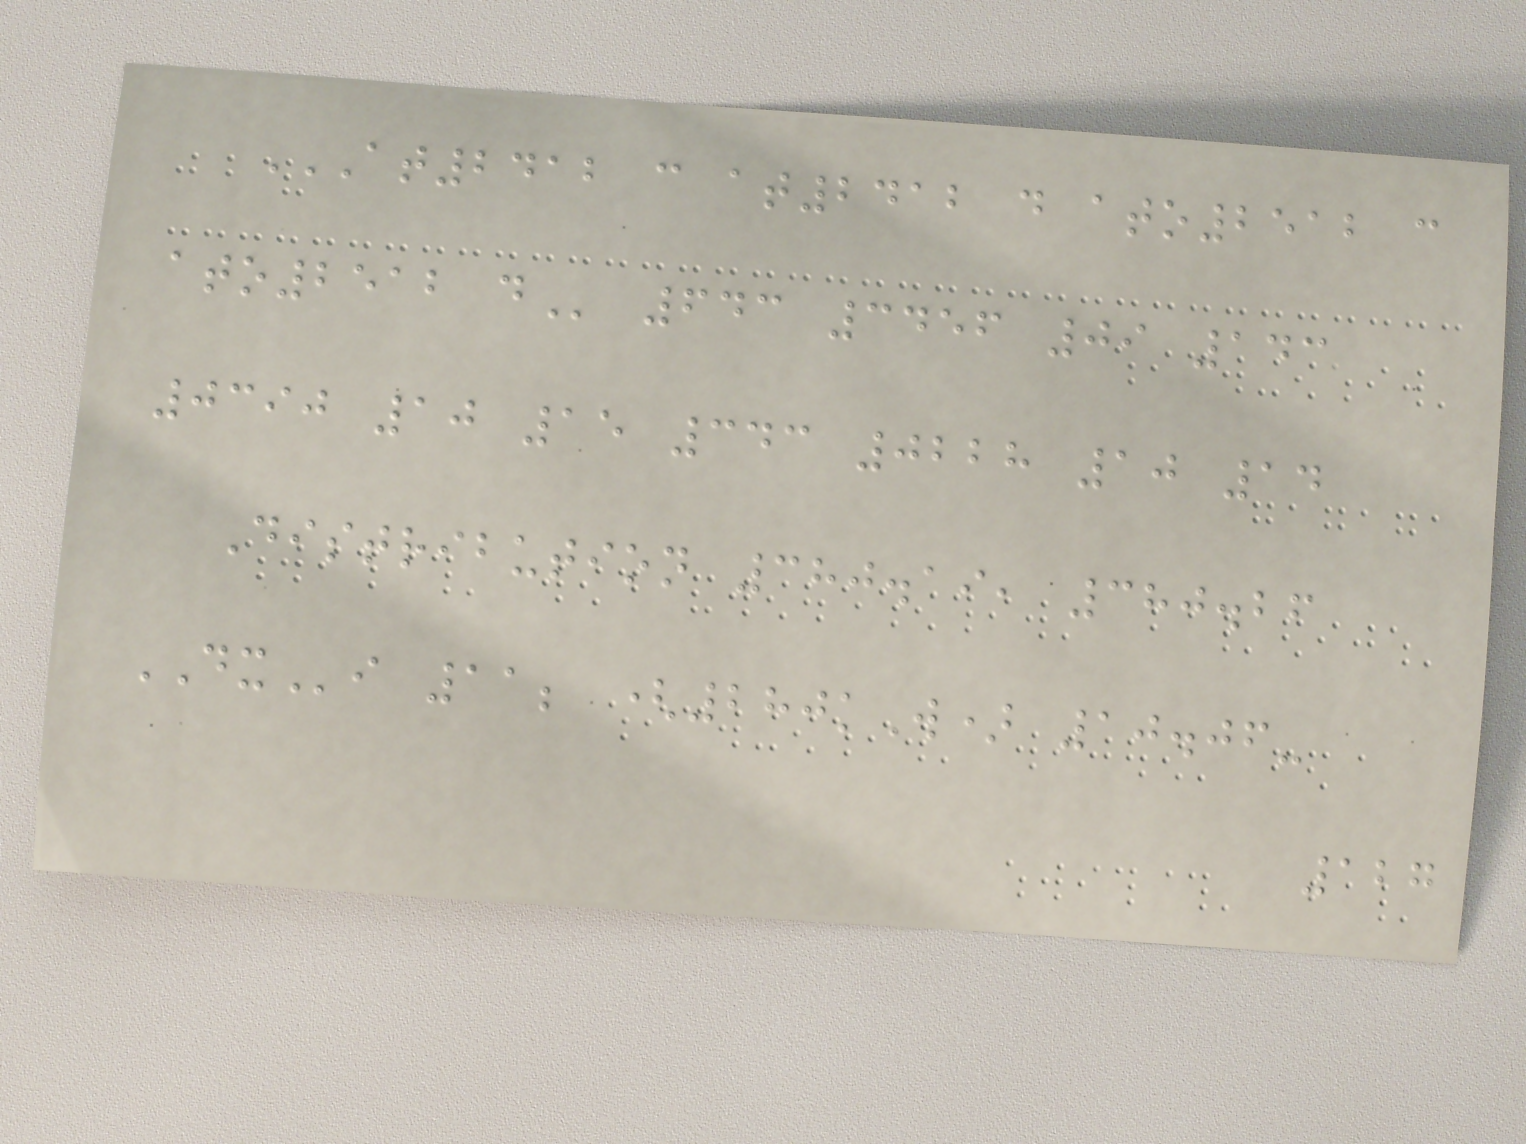AT2412 C AT2412 D ATO2512 C
ATO2512 D 643 3456 09 143
0390 10 15 343 0228 10 14
Distribution 380.19, 380.26
DXi 11; (280kW) 10.06-
127
